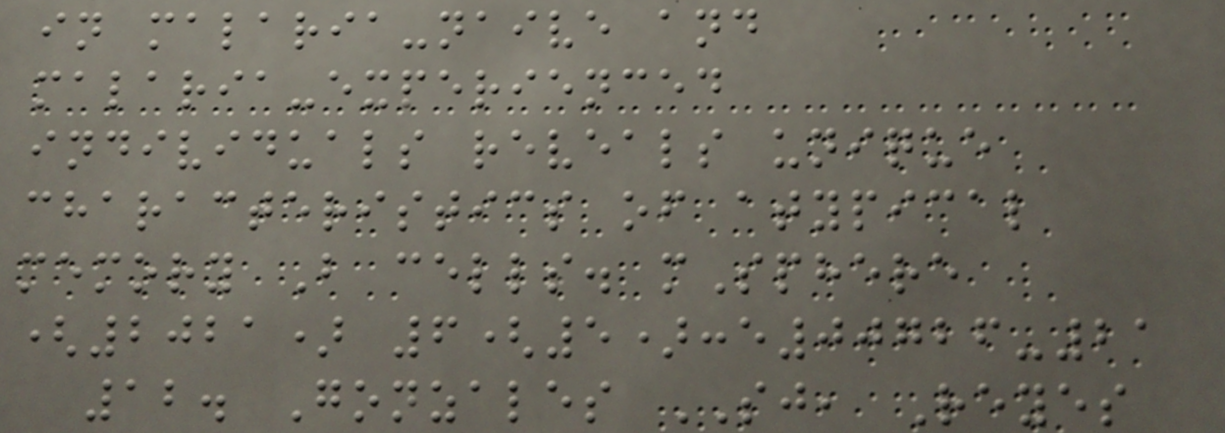in malaria-naive and
malaria-experienced
individuals reveals unique
characteristics of atypical
memory B cells. mSphere
(2021) 6(5):e00726-21
12. Gonzales SJ, Reyes
